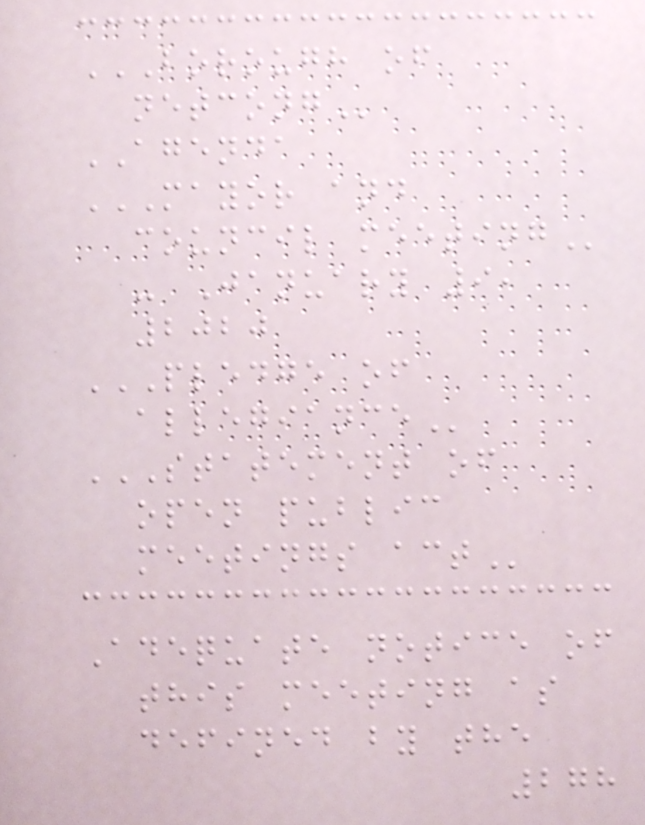BOROUGH OF
NETCONG
AGENDA
MAYOR AND
COUNCIL MEETING
- January 9,
2020
PLEDGE OF
ALLEGIANCE
STATEMENT OF
OPEN PUBLIC
MEETINGS ACT
Adequate notice of
this meeting as
defined by the
278
